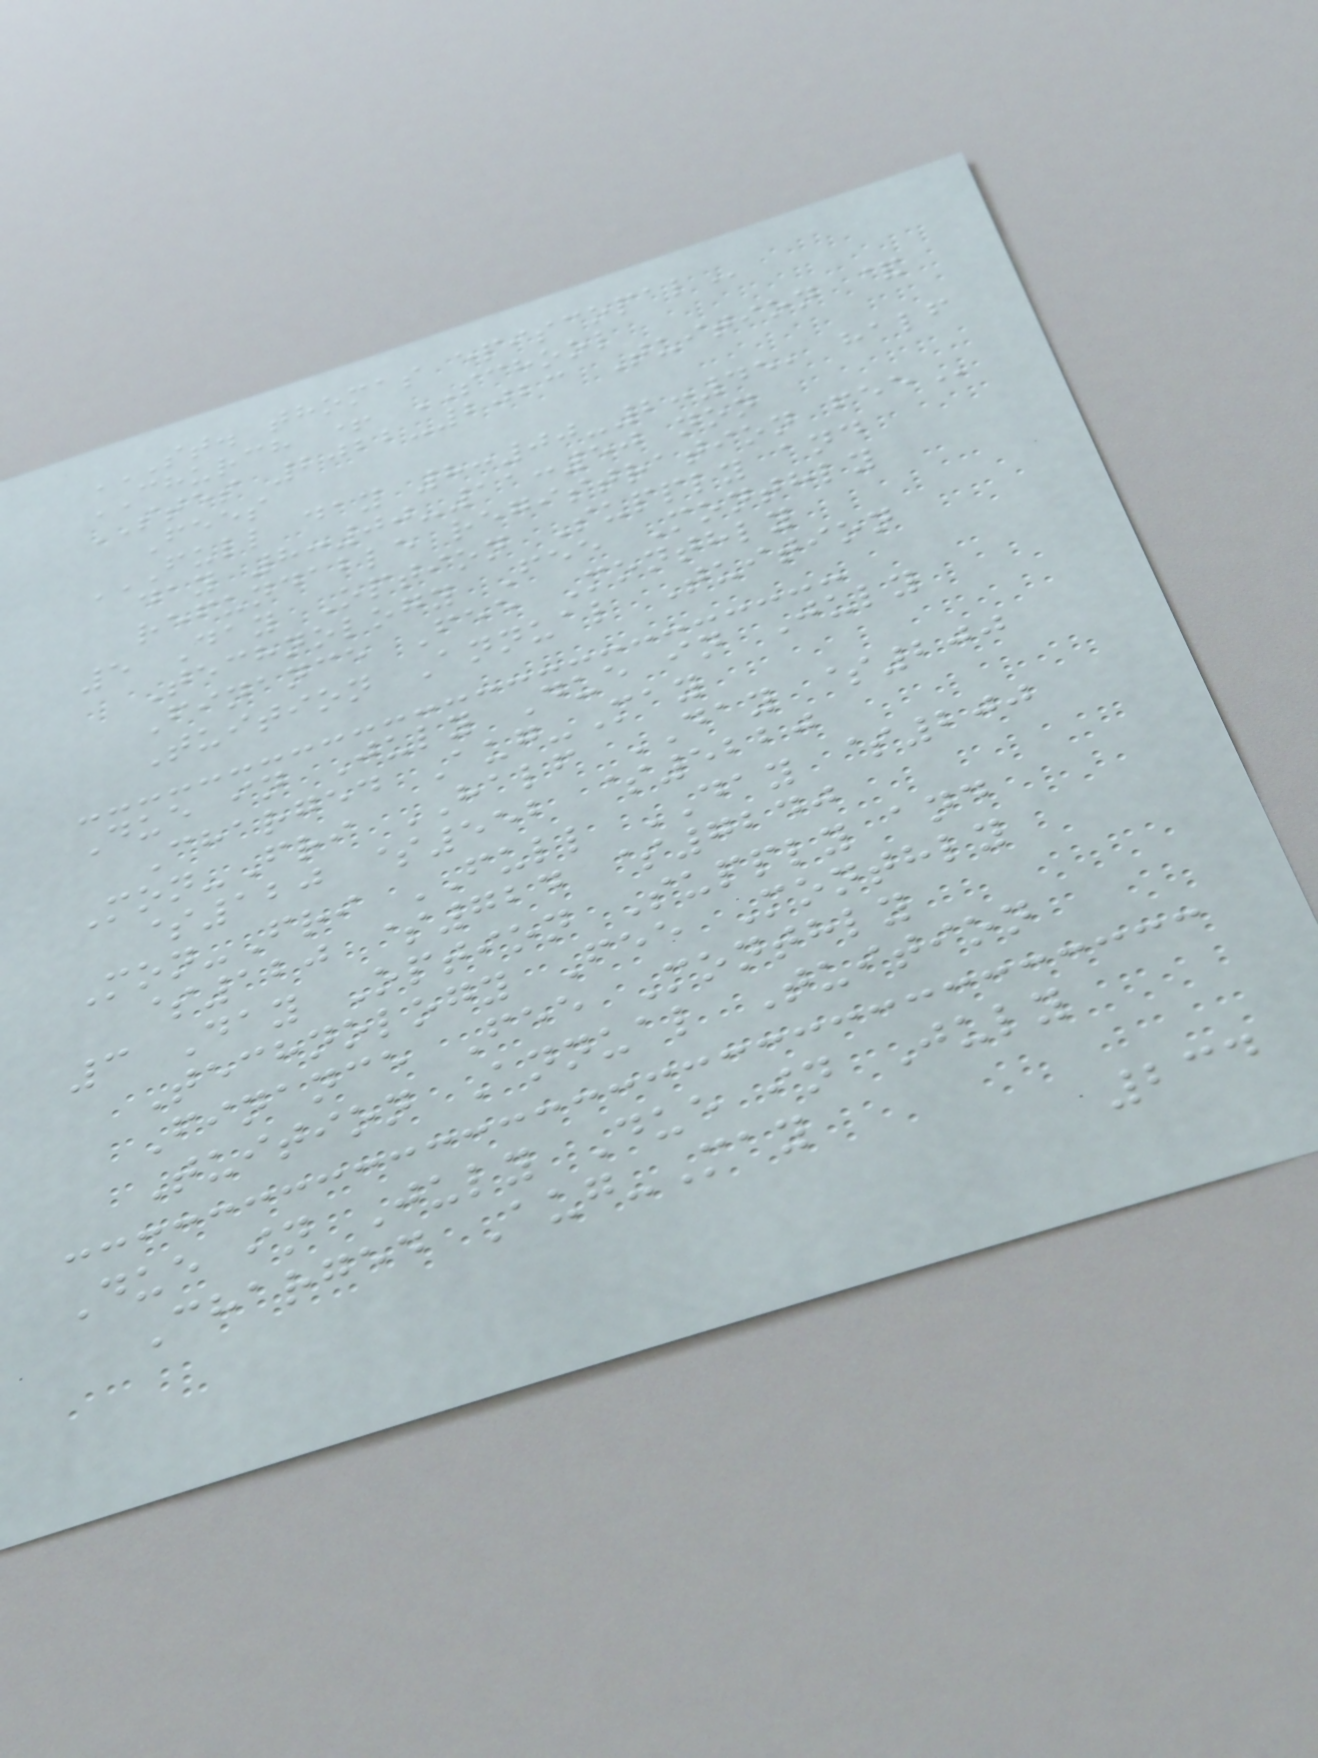ST. THOMAS EPISCOPAL
CHURCH + SCHOOL
STES 2022-2023 Tuition &
Fees
FULL DAY 8:00-2:45, HALF
DAY 8:00-11:50 NON
REFUNDABLE REGISTRATION FEE
5 Day Option Supply and
Technology Fee Monthly
Finance Fee Monthly
Tuition Annual Tuition
Due in July Due in July
Charged Aug-May
Mon-Fri HALF DAY $200
$120 $552 $5220
Mon-Fri FULL DAY $200
$120 $724 $7240
3 Day Option Supply and
Technology Fee Monthly
Finance Fee Monthly
Tuition Annual Tuition
Due in July Due in July
Charged Aug-May
234
